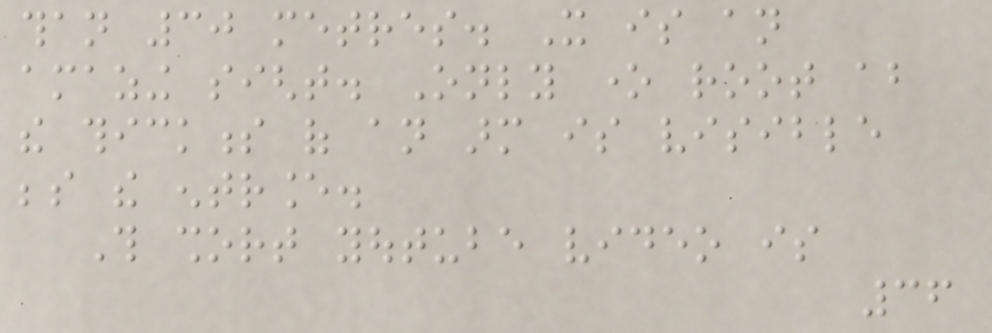than 30 metres. It is an
amazing sight. Only one root about
the thickness of an arm is visible
beside the entrance.
This short youtube video is
36
